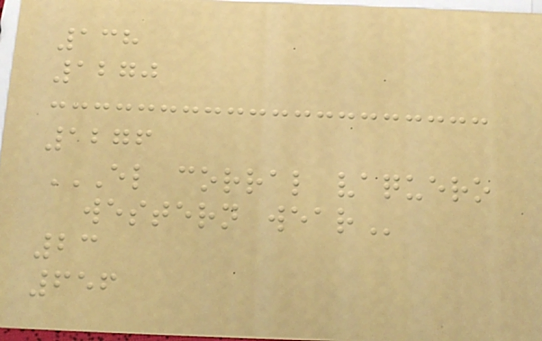138
1270
1276
EL CORRAL VAQUERO
WESTERN WEAR
23
656
